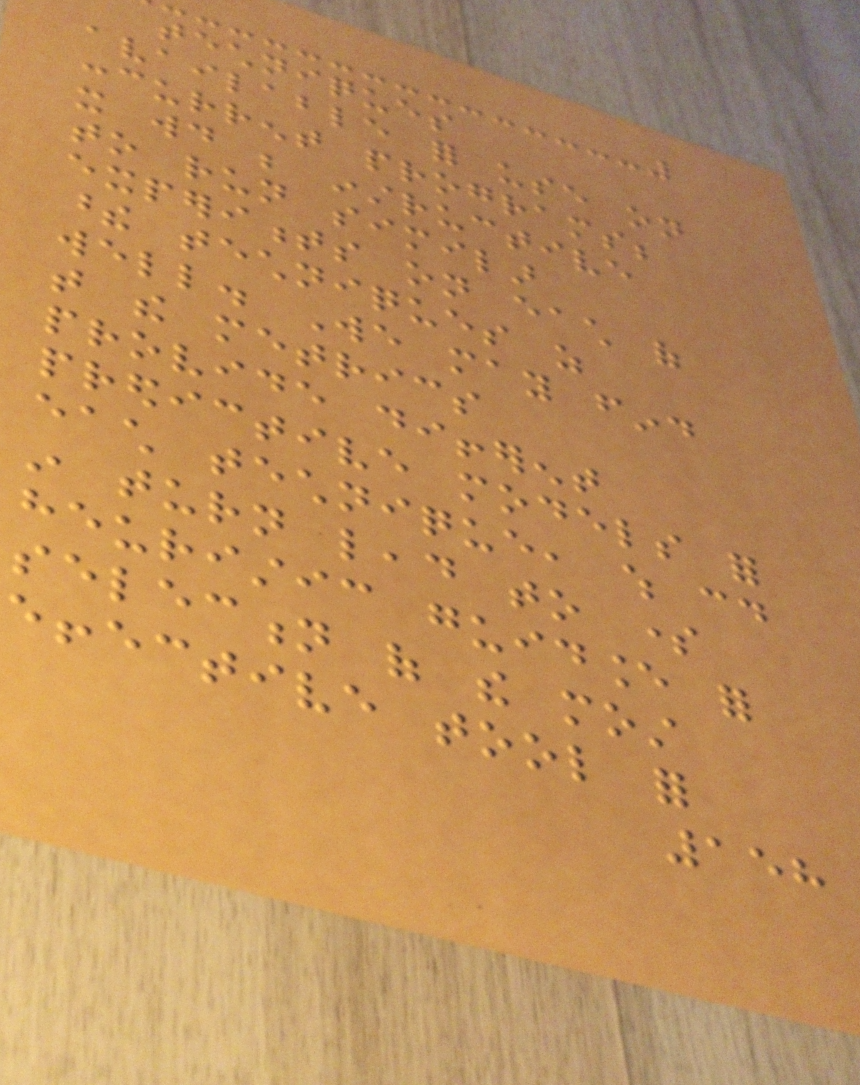techniques
available for use on
concurrent programs;
it would be instructive
to run similar
experiments on each of
these techniques as
well. We may find
that the metrics
provide different
predictive models for
each technique, which could
in turn lead to some
heuristic guidance for
selection of the most
effective tool for
158
